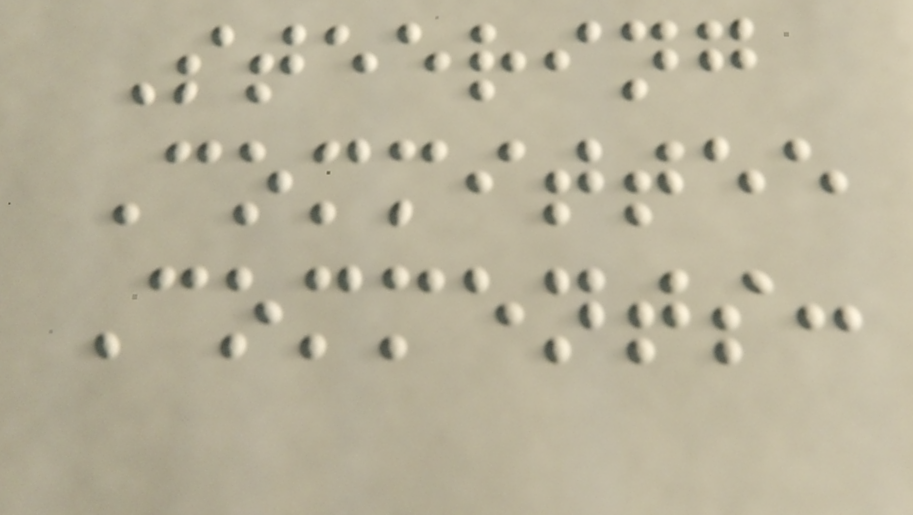Steering
Committee
Comments:
